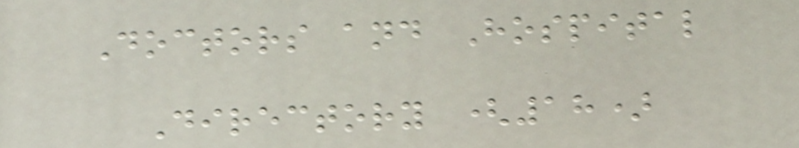Doctors and Hospital
Directory (18)
